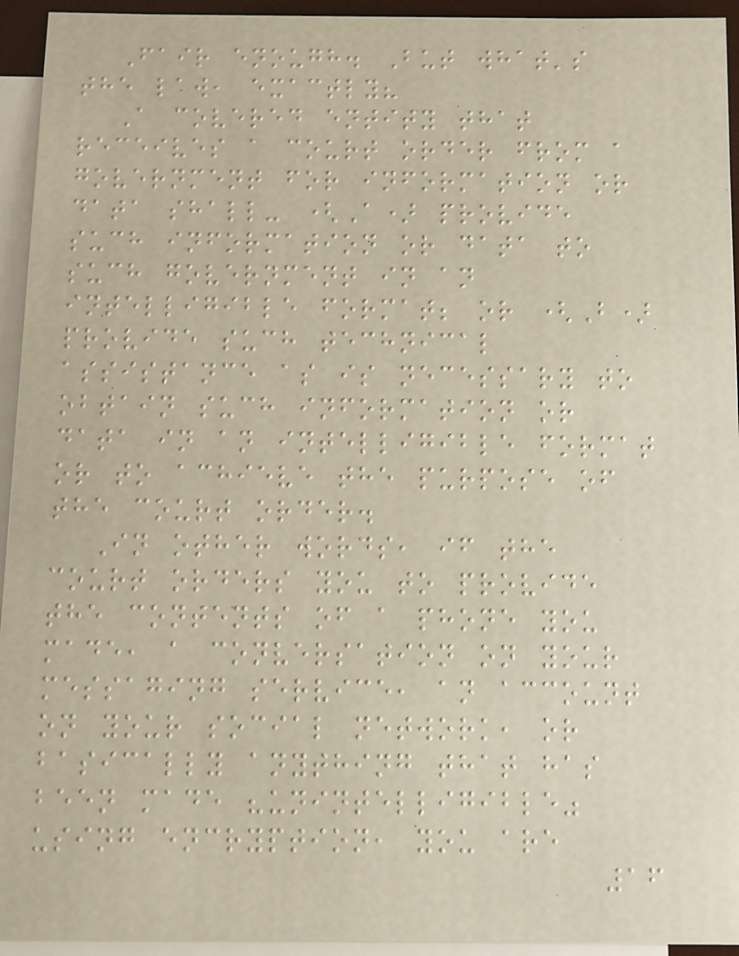Fair enough. But what's
the law, exactly?
A covered entity that
receives a court order from a
government for information or
data shall- (A) provide
such information or data to
such government in an
intelligible format; or (B)
provide such technical
assistance as is necessary to
obtain such information or
data in an intelligible format
or to achieve the purpose of
the court order.
In other words, if the
court orders you to provide
the contents of a phone you
made, a conversation on your
messaging service, an account
on your social network, or
basically anything that has
been made "unintelligible"
using encryption, you are
16
